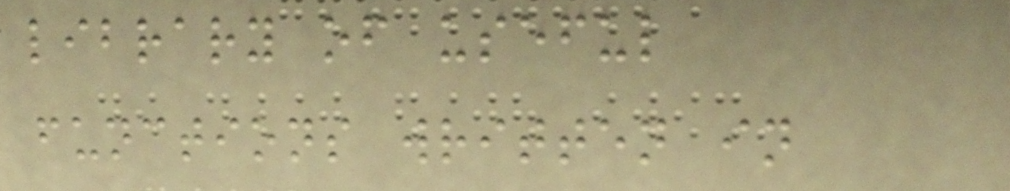library of useful
functions written in
